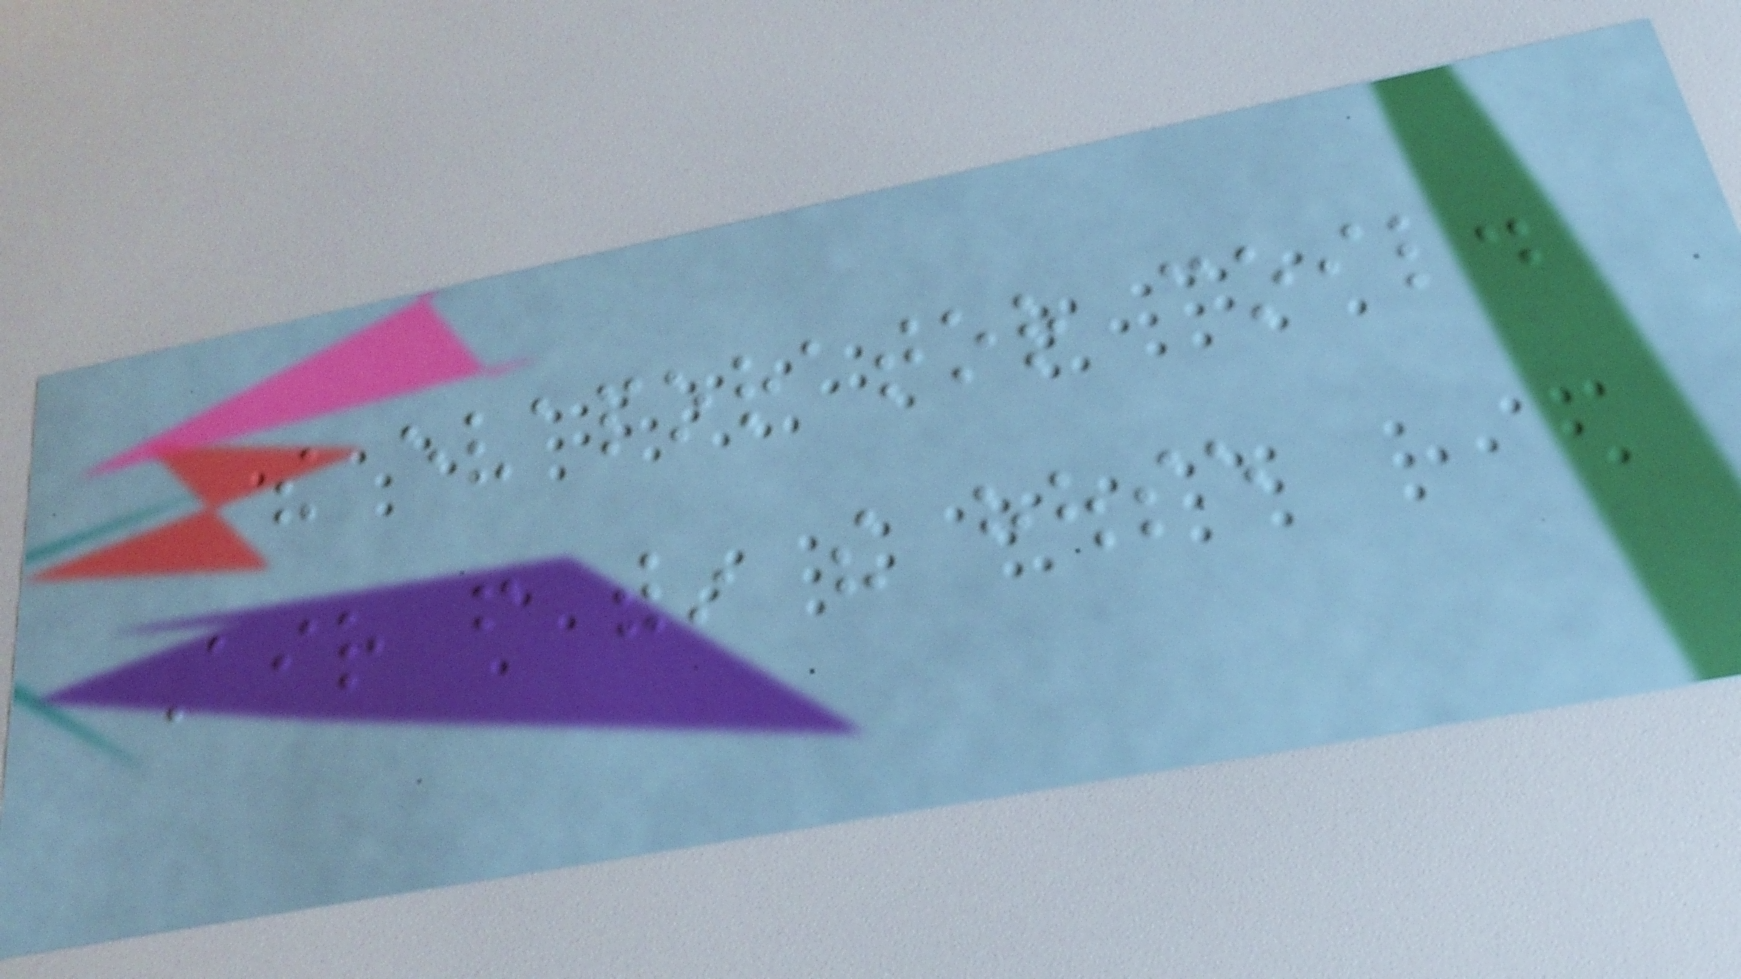the evaporator coil.
Air from within the house
